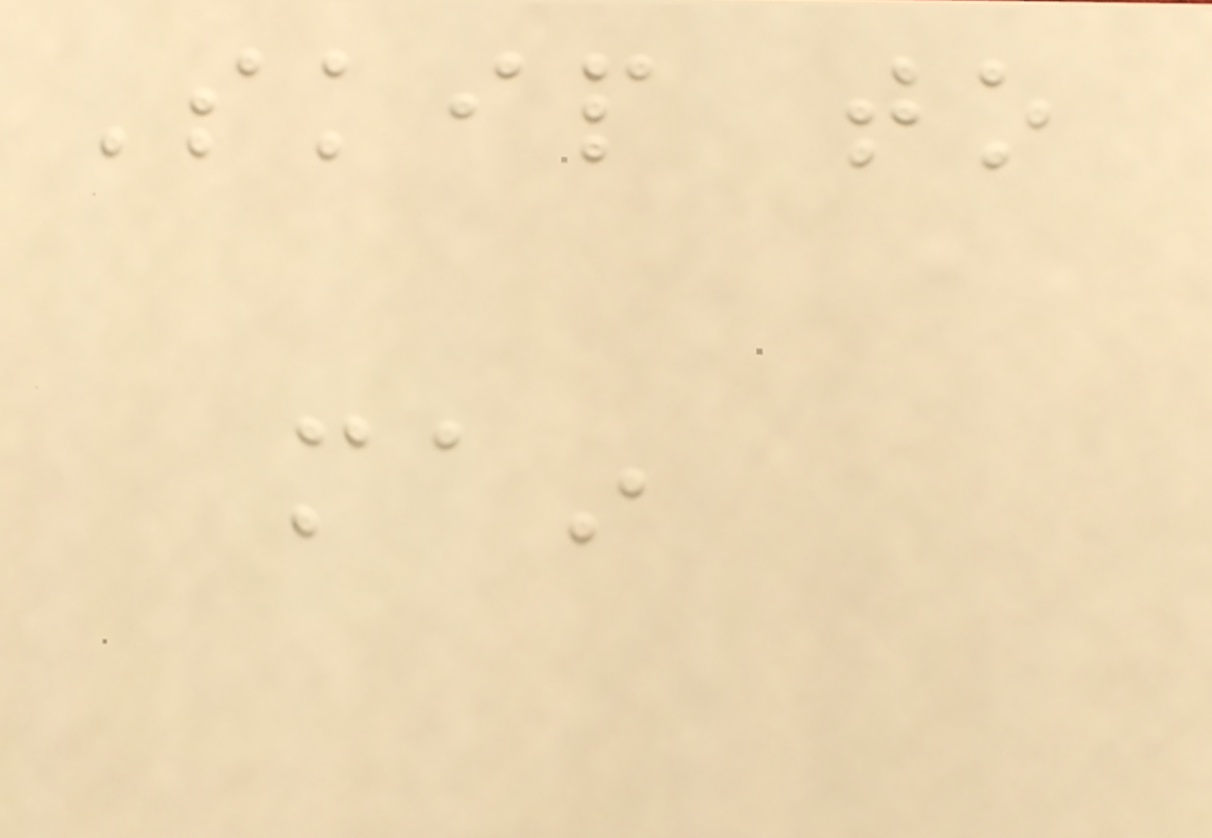Skip to
main
